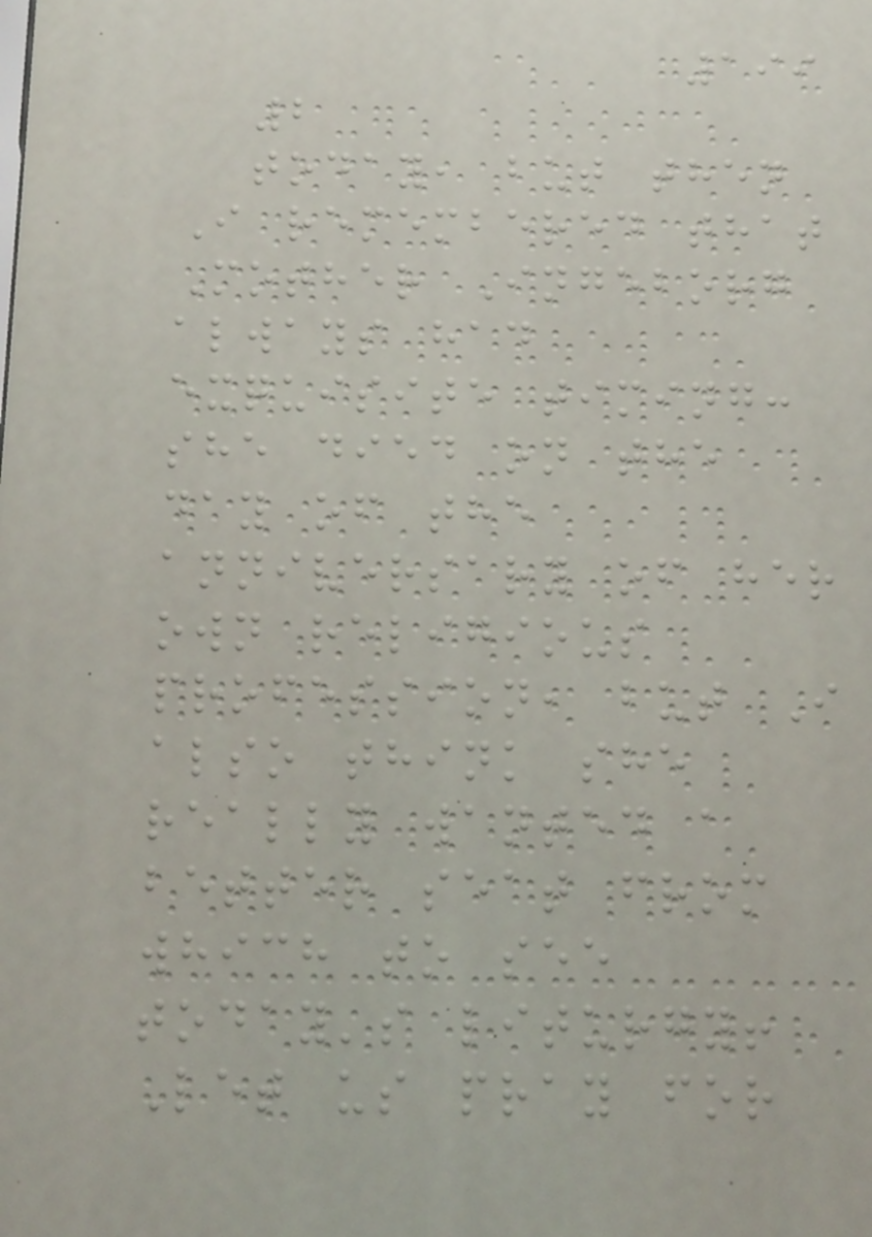199
2
today, but then
I remembered that
Mother Ingeborg
always had
exquisite timing:
she died on the
day of the
anniversary of her
own religious
profession, but I
also think she
really wanted a
better seat from
which to see
today's liturgy!
Let us pray for
